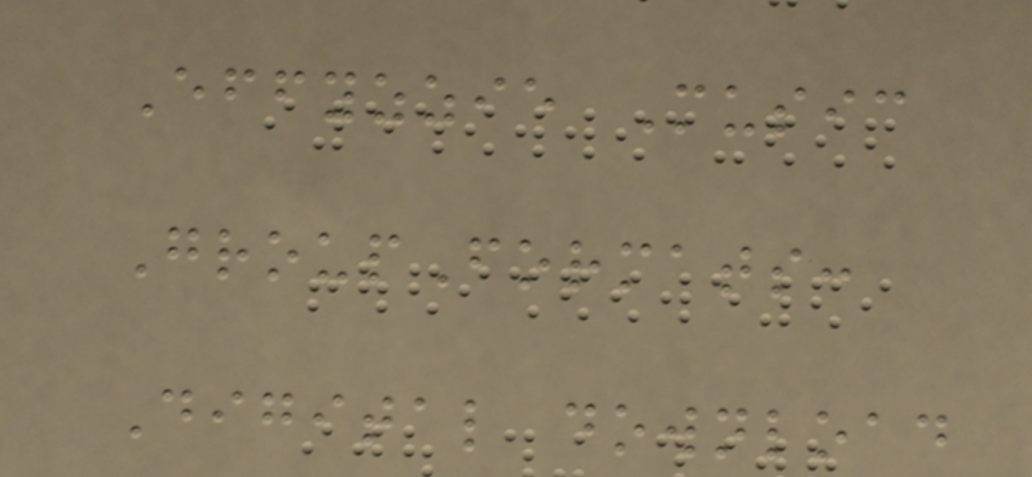Effyzzie Music
GroupFormats:
Digital download
